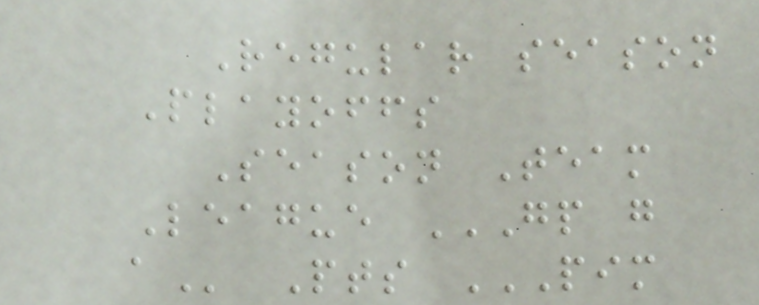Regular season
Playoffs
Season Team
League GP G
A Pts PIM
